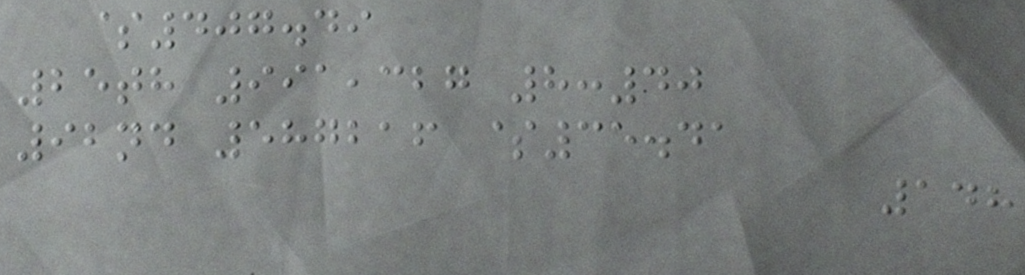$407.49
25th 991,327 8:40
92nd 587216 $35.41
148
